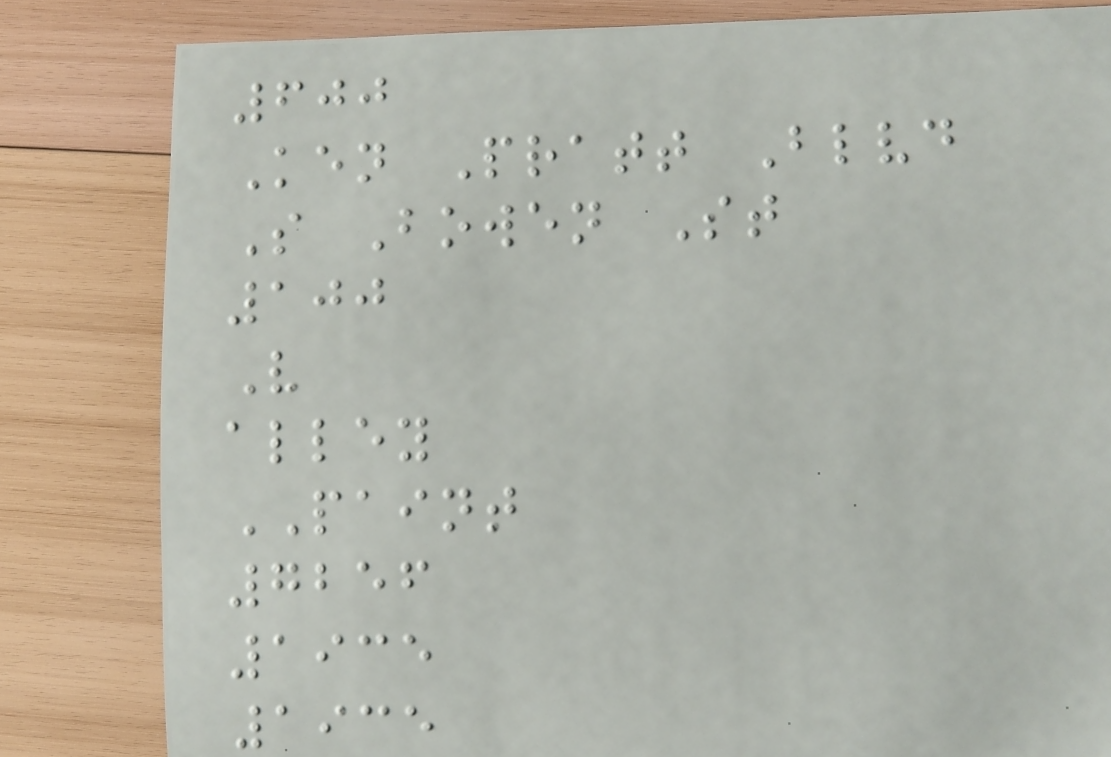600
Ken Pratt Blvd
S Bowen St
100
V
alley
PAINT
7256
1935
1935
